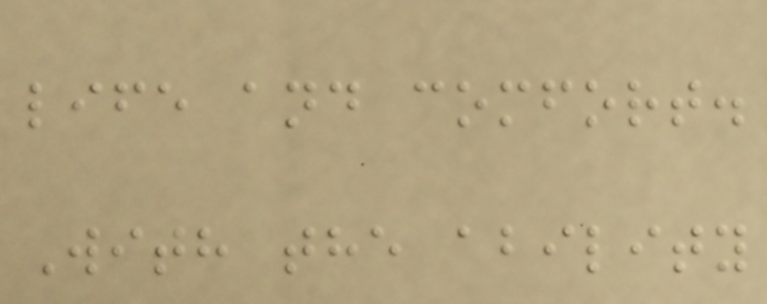life and comfort.
With the ability
